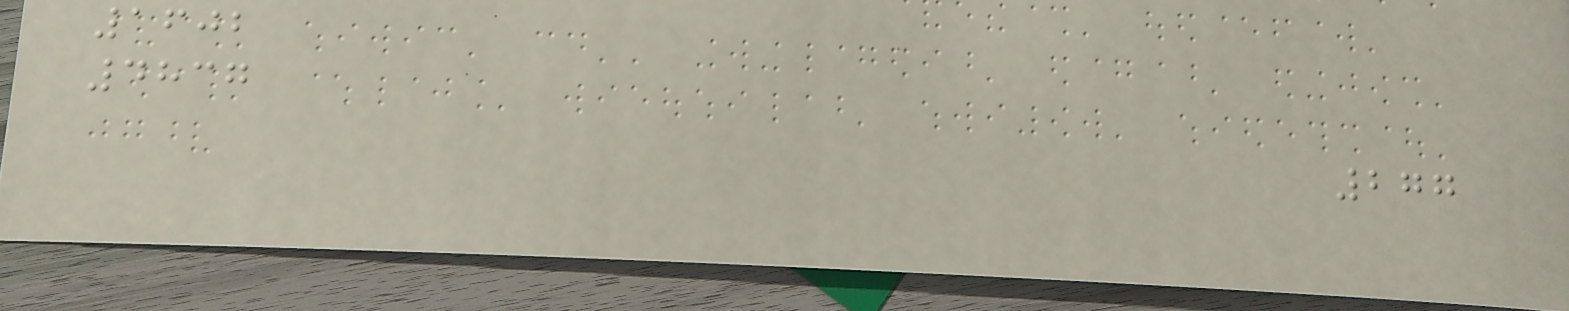1602
4837
277
